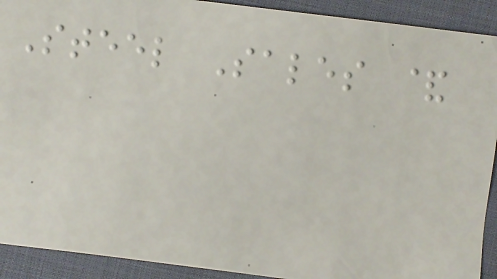Steel Sales &
